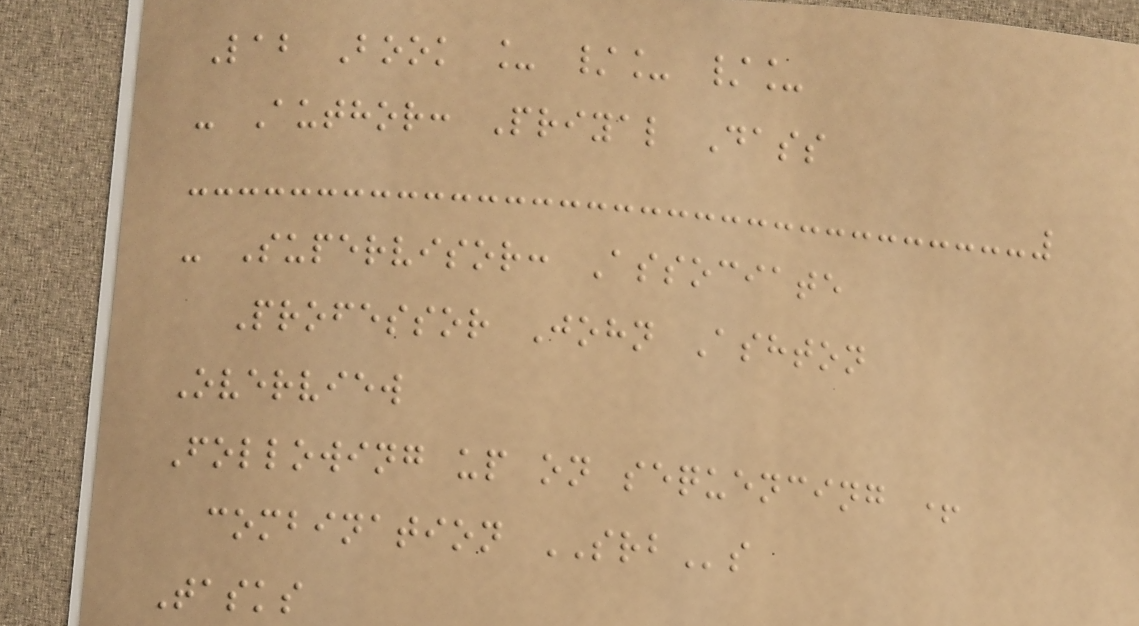Lab Book _ /_ /_
- Author: Priyal Dass
- Supervisor: Associate
Professor John Ashton
Overview
Following up on sequencing +
combination SRBs
Tasks
